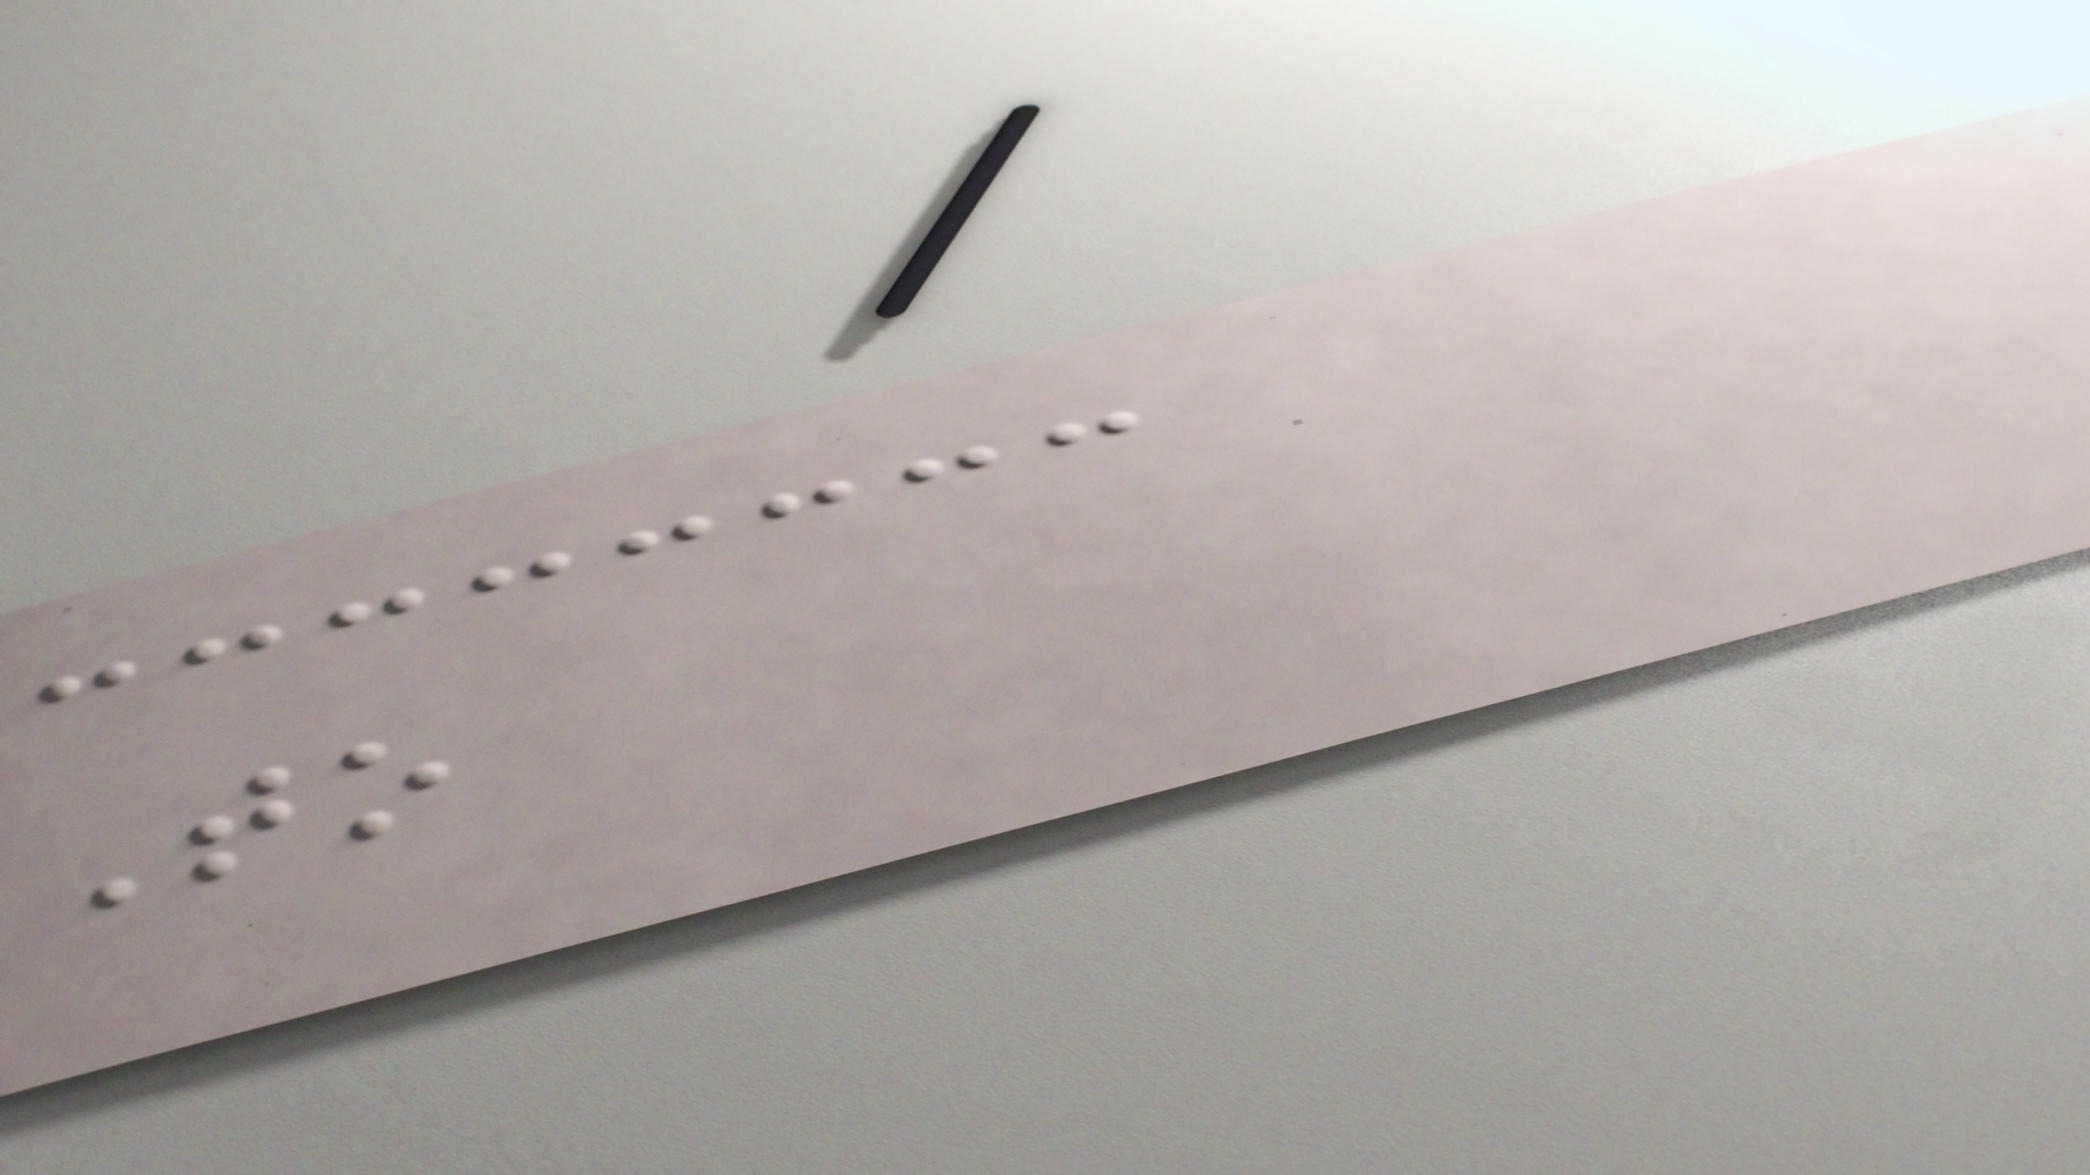To
